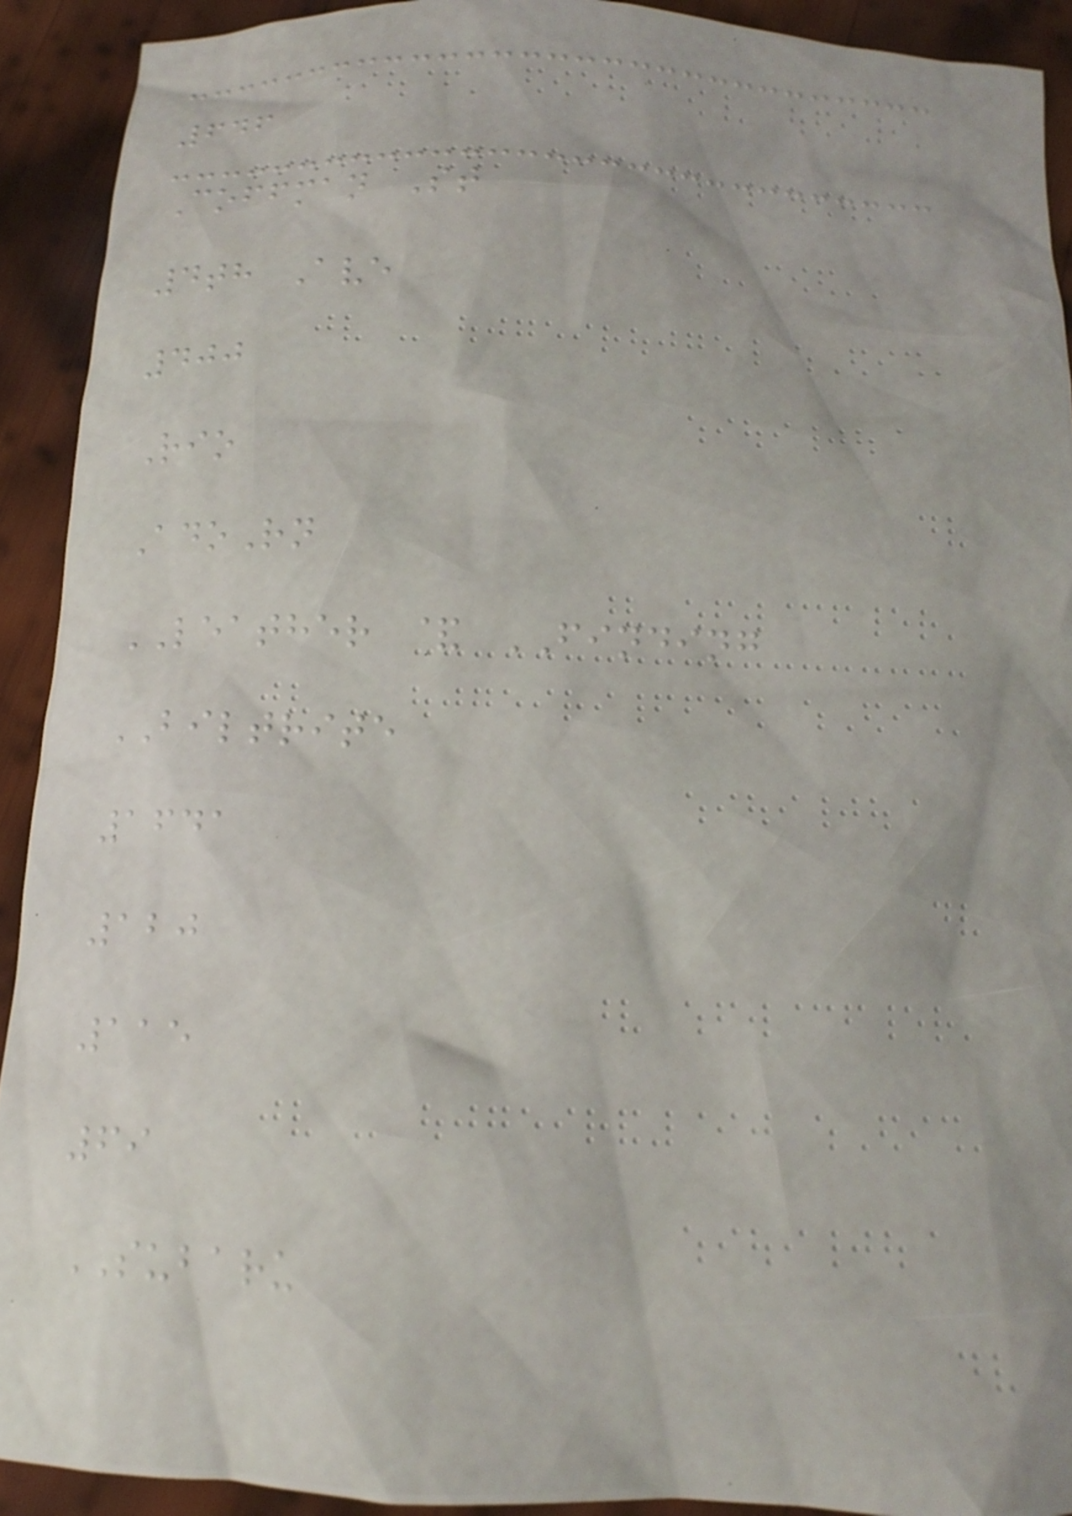646
Coffman St
4th Ave
400
Rio
AdoRn
LEATHER & FINDING
BILTRITE
1641
120
115
69
SUBARU
